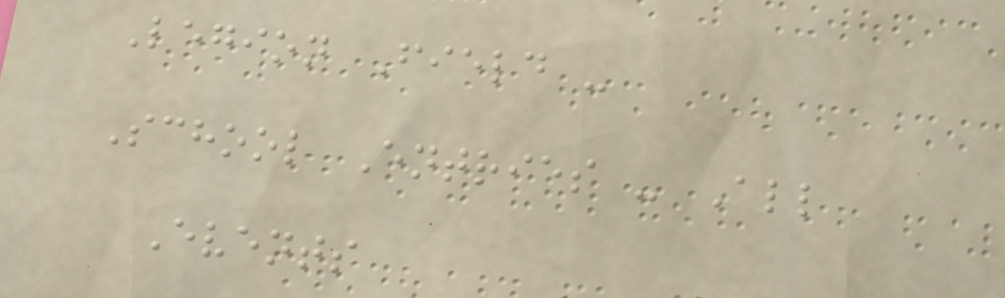Legion Field -
School Entries - All
Events
